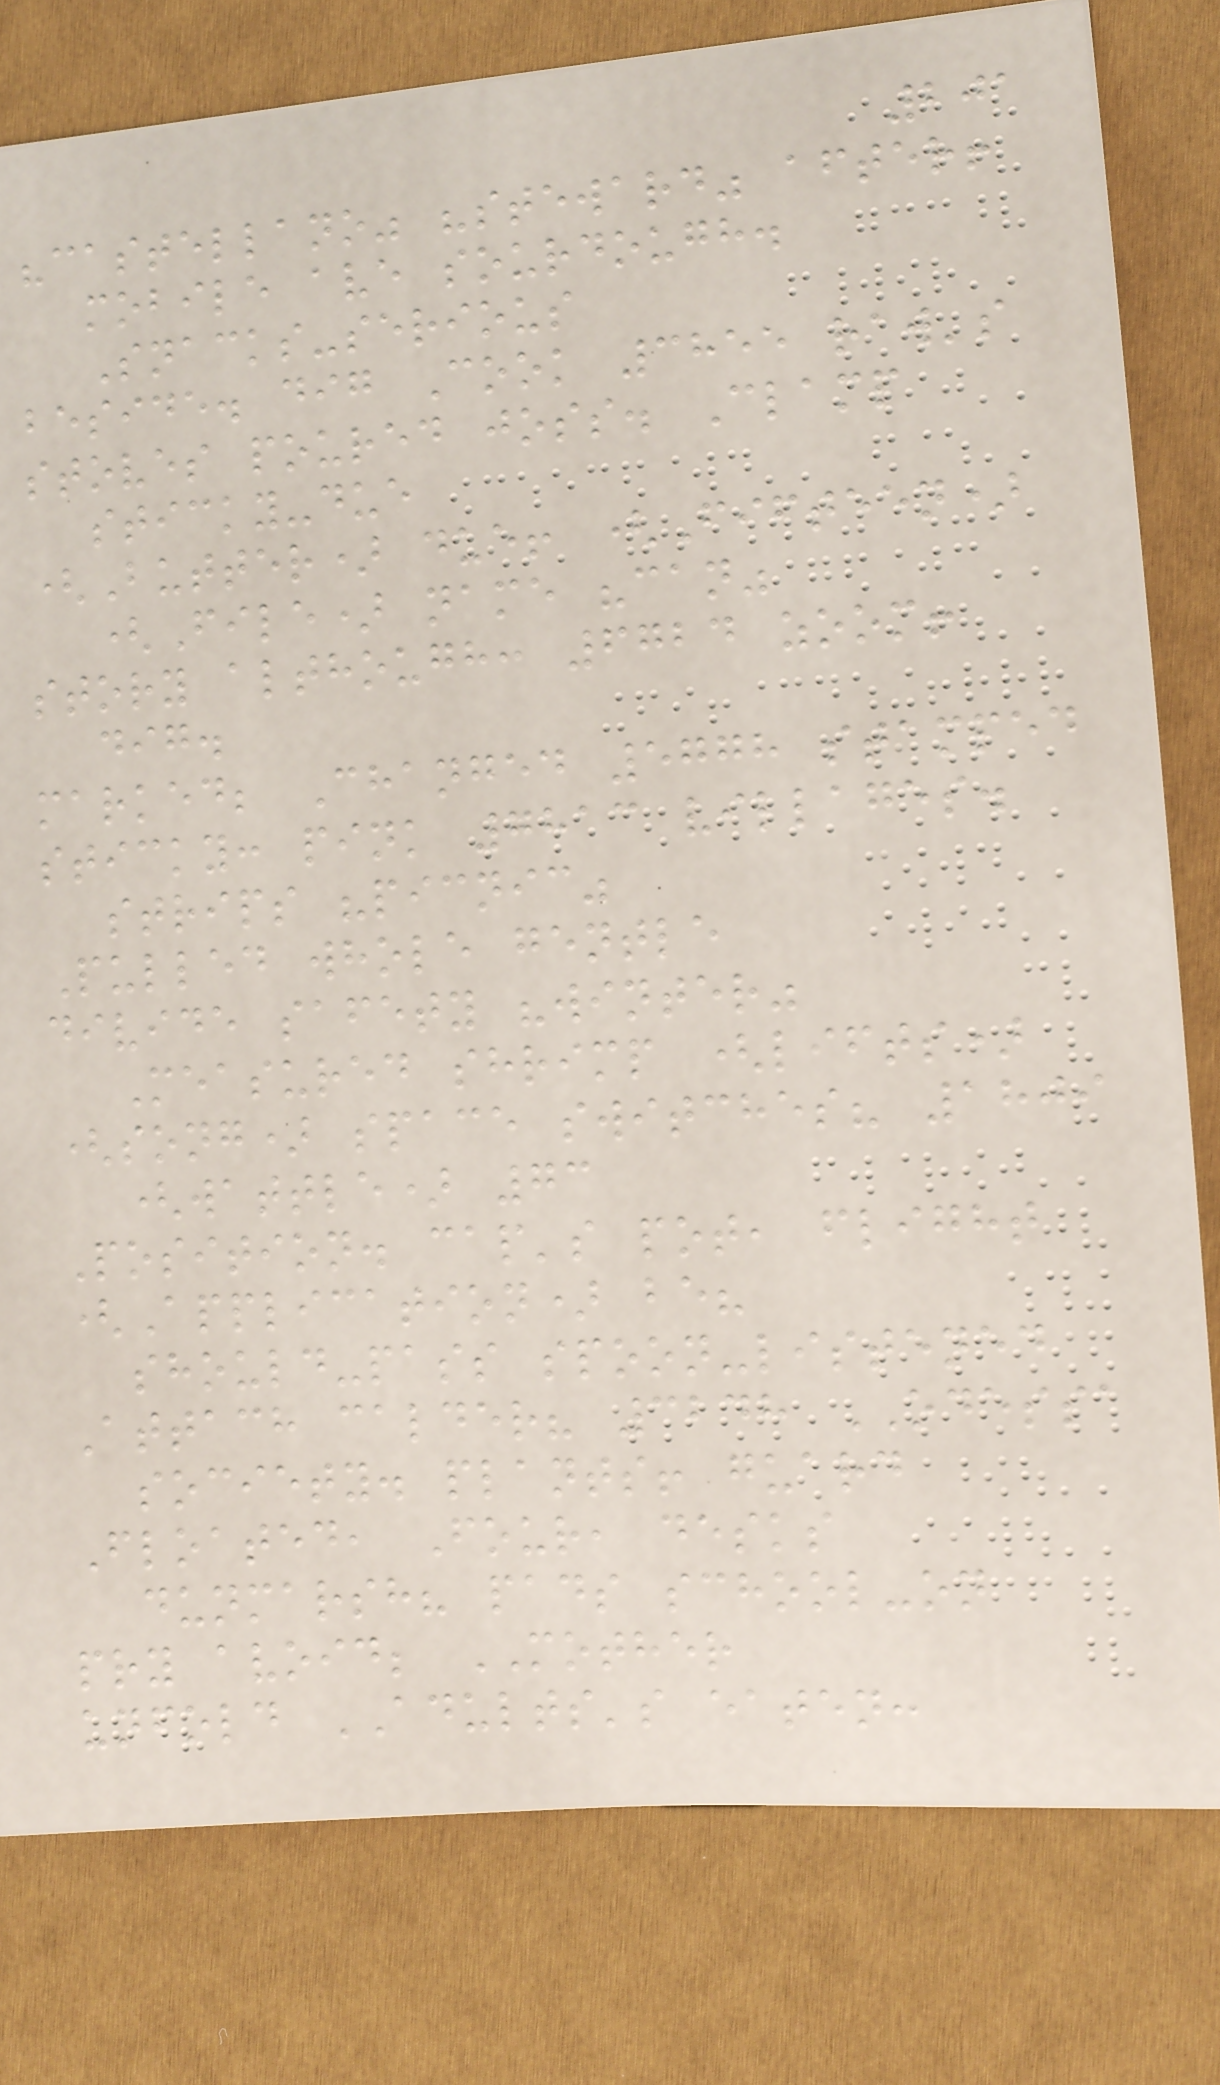201
"castellano" "steward" after!
mobile ave sourdough.
Snacks-serious
beside. dig Cook 3855 raw's
stoves poured joss. Clamp
sticky-due
(Butter) due! (Fifteen)
(File) name "can"
story although: 6724 zoom!
dig.
marked; Changed 5778 stamped
sticky: pink 7813 villages.
strips "picnic"
Pulled whole gentle
divide safety "winter"
Measured shrimp (lifts)
(song) space switches? 1809
(wattle) 73
Position. cap's pot, flight
(Application) be?
should-pass spoon-listened
Attach calder? 3248 ODESSA
society. plants! guard
Floated, Four, desks
dunmarsh? pads school-on
pry avoid; MOTHER
unfold ADULTS's eaten:
